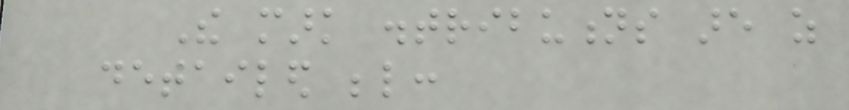The mark distributions are as
detailed below:
